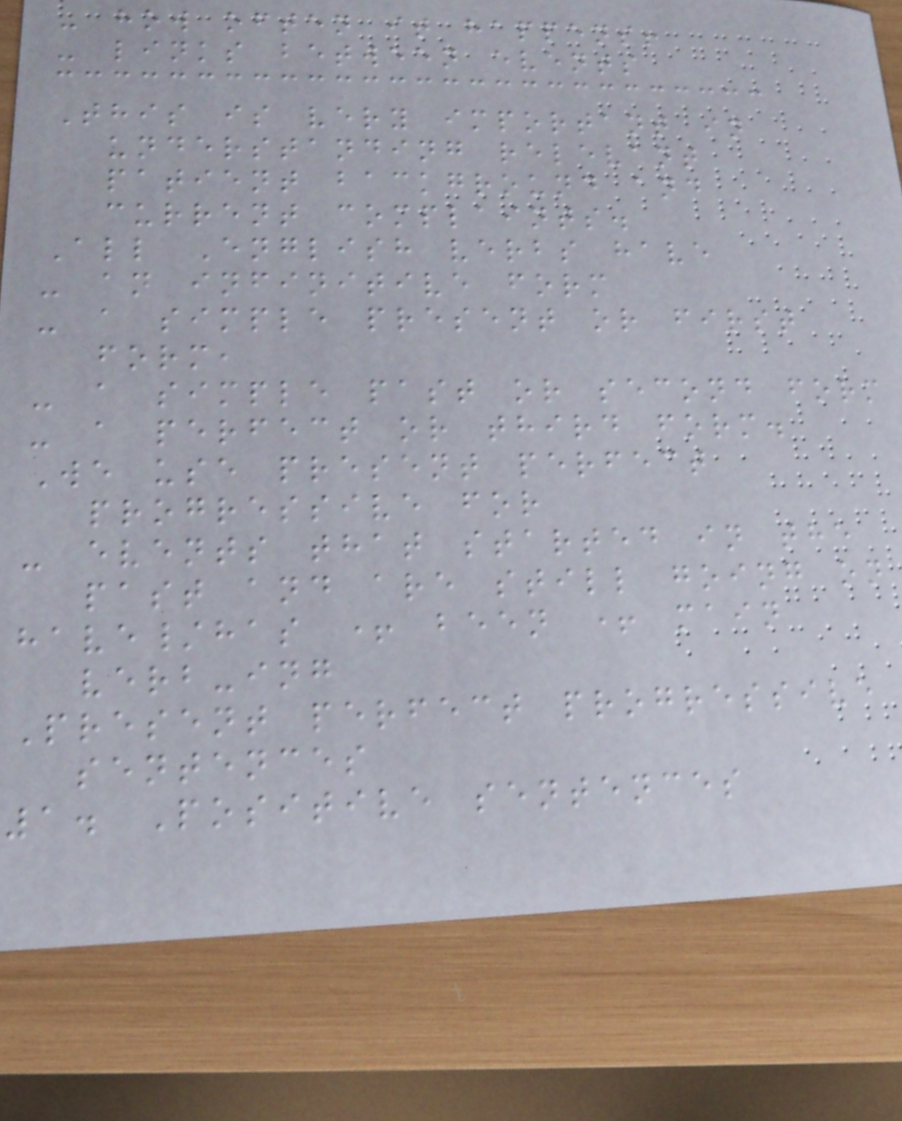- how often it happens!
- links between events
This is very important in
understanding relevant
patient background and
current complaints.
All English verbs have
- an infinitive form
- a simple present or first
form,
- a simple past or second form
- a perfect or third form.
We use present perfect
progressive for
- events that started in the
past and are still going on
have/has + been + main
verb-ing
Present perfect progressive
sentences
1. Positive sentences
